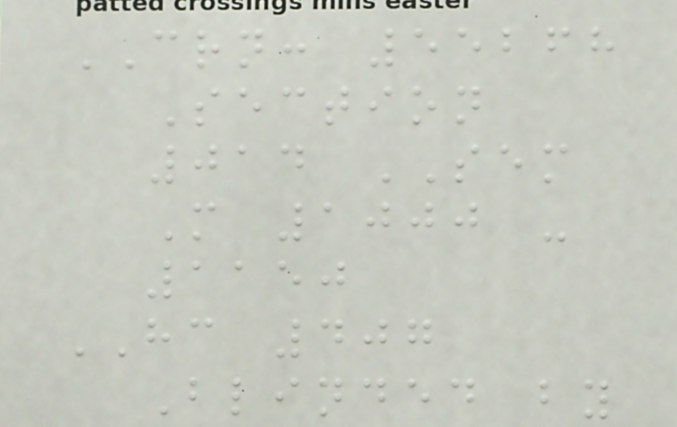CRN: 55268
Section
014 SEM
M 1000 -
1150
HC 407
Blinded by
